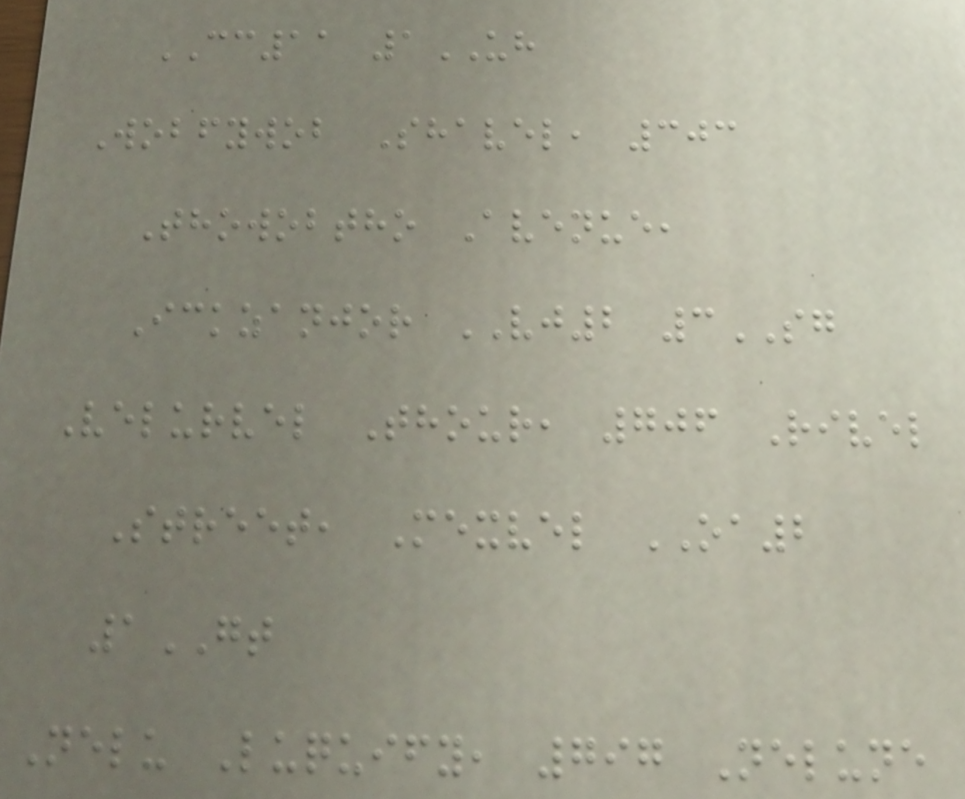CC11 1UH
Wobfywob Shavel, 303
Thowobtho Avenue,
Ickzanjor VJ2 3SG
Velurvel Thour, 706 Rivel
Street, Mexvel OA2
1GT
Nelu Luquify, 797 Nelune
